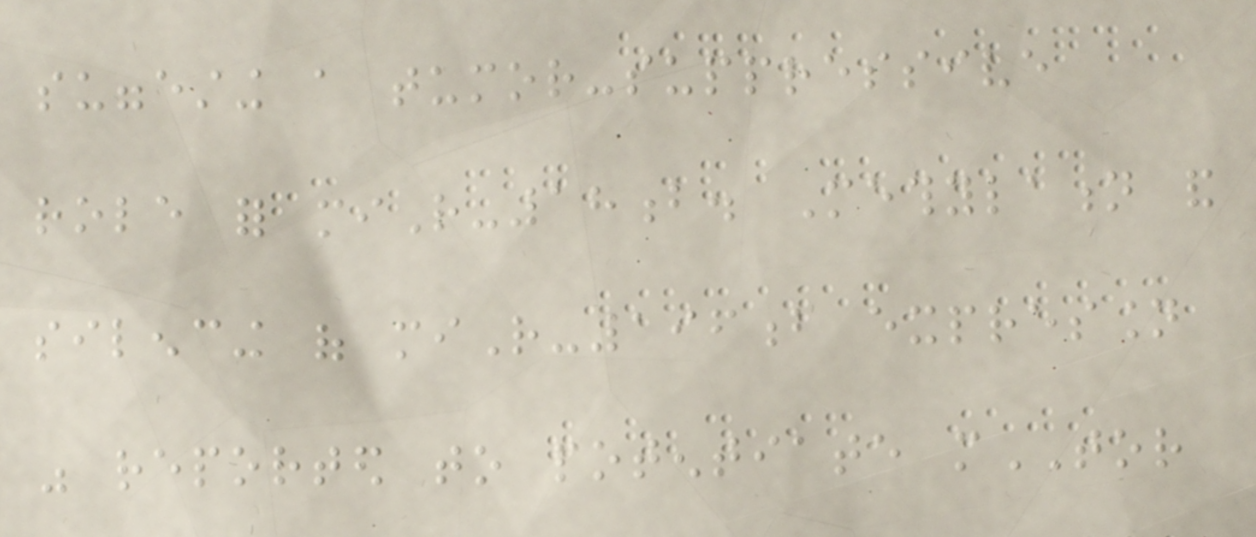suggesting a tumor-suppressive
role for miR-18b. Methylation and
silencing of miR-196b expression
was reported to potentiate mTOR
